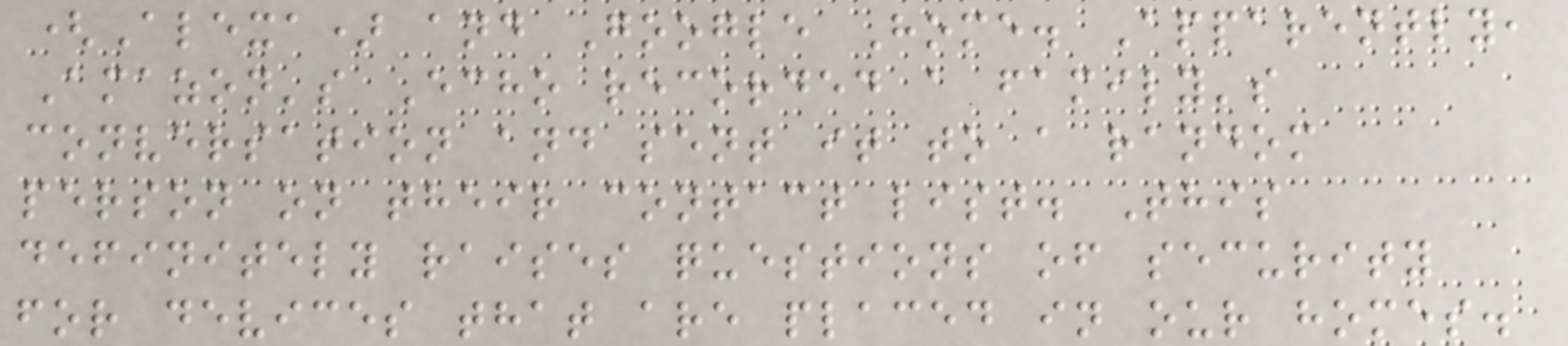(Alexa) and Google Home. Apparently,
Amazon's Echo recorded a family's
conversation and sent it to a random
person on their contact list. This
definitely raises questions of security
for devices that are placed in our homes.
